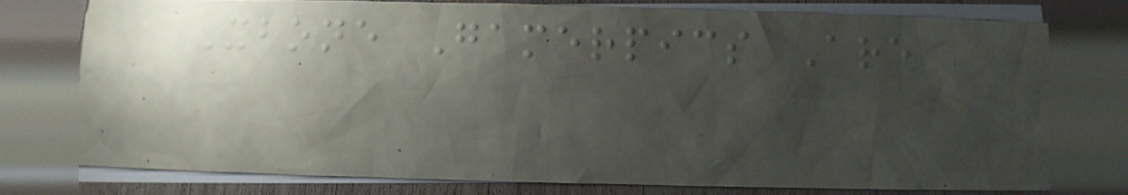Xbone Gamerpics Are
